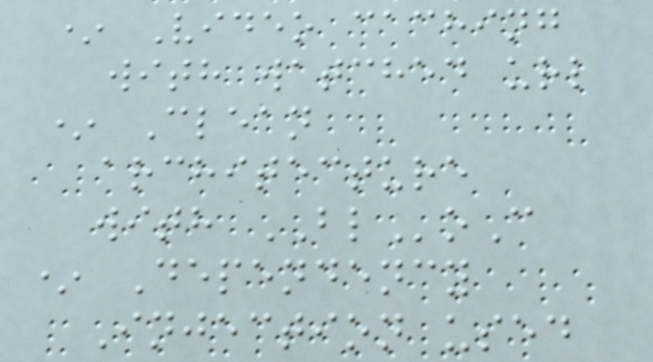* Video caching
with watched url
* Clean
architecture
with BLoC
* Dependency
Injection used
